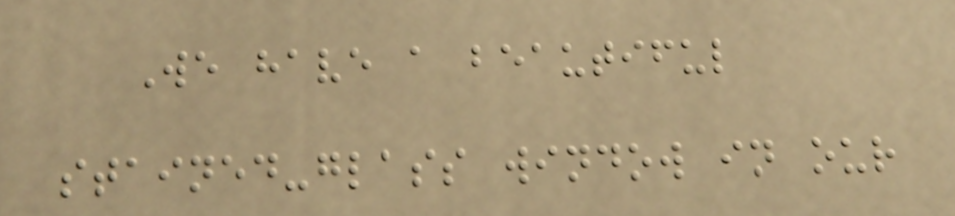We have a beautiful
stained-glass window in our
